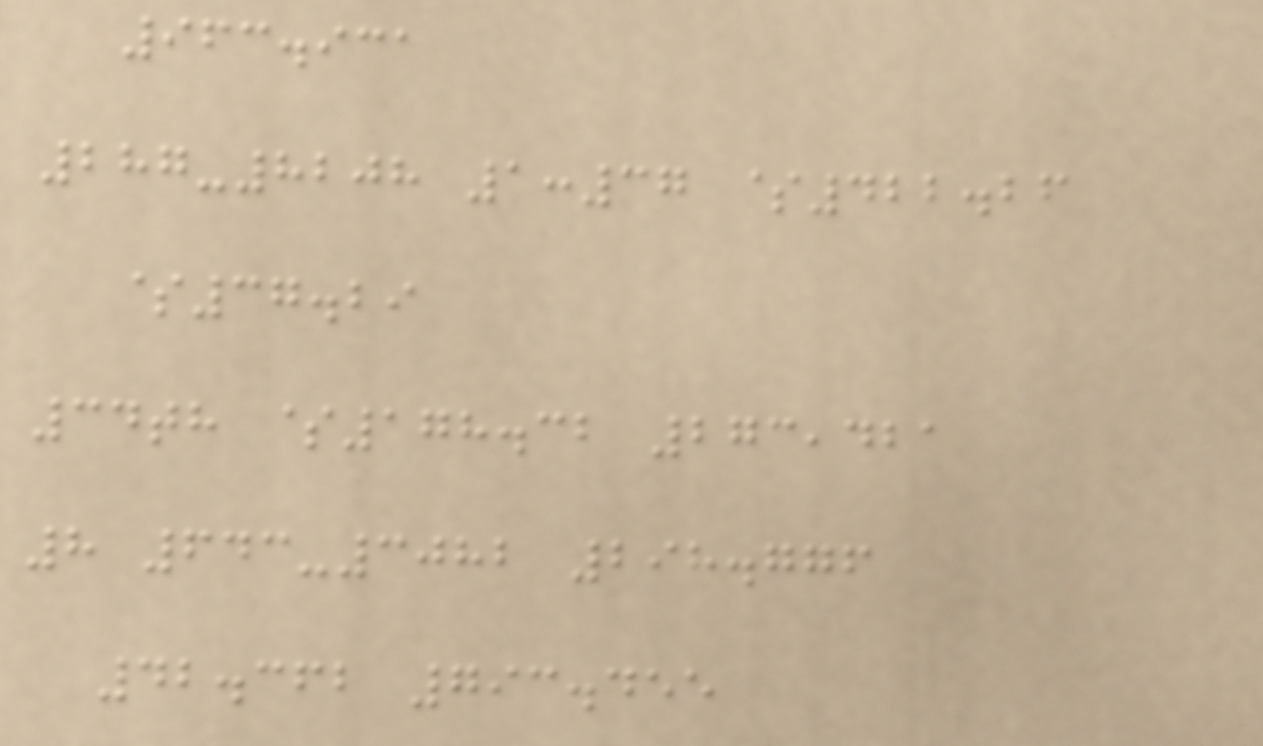963.931
287-8208 1:37 $422.26
$37.29
34th $178.32 273,421
8 643-3082 298.776
42.362 793.455
